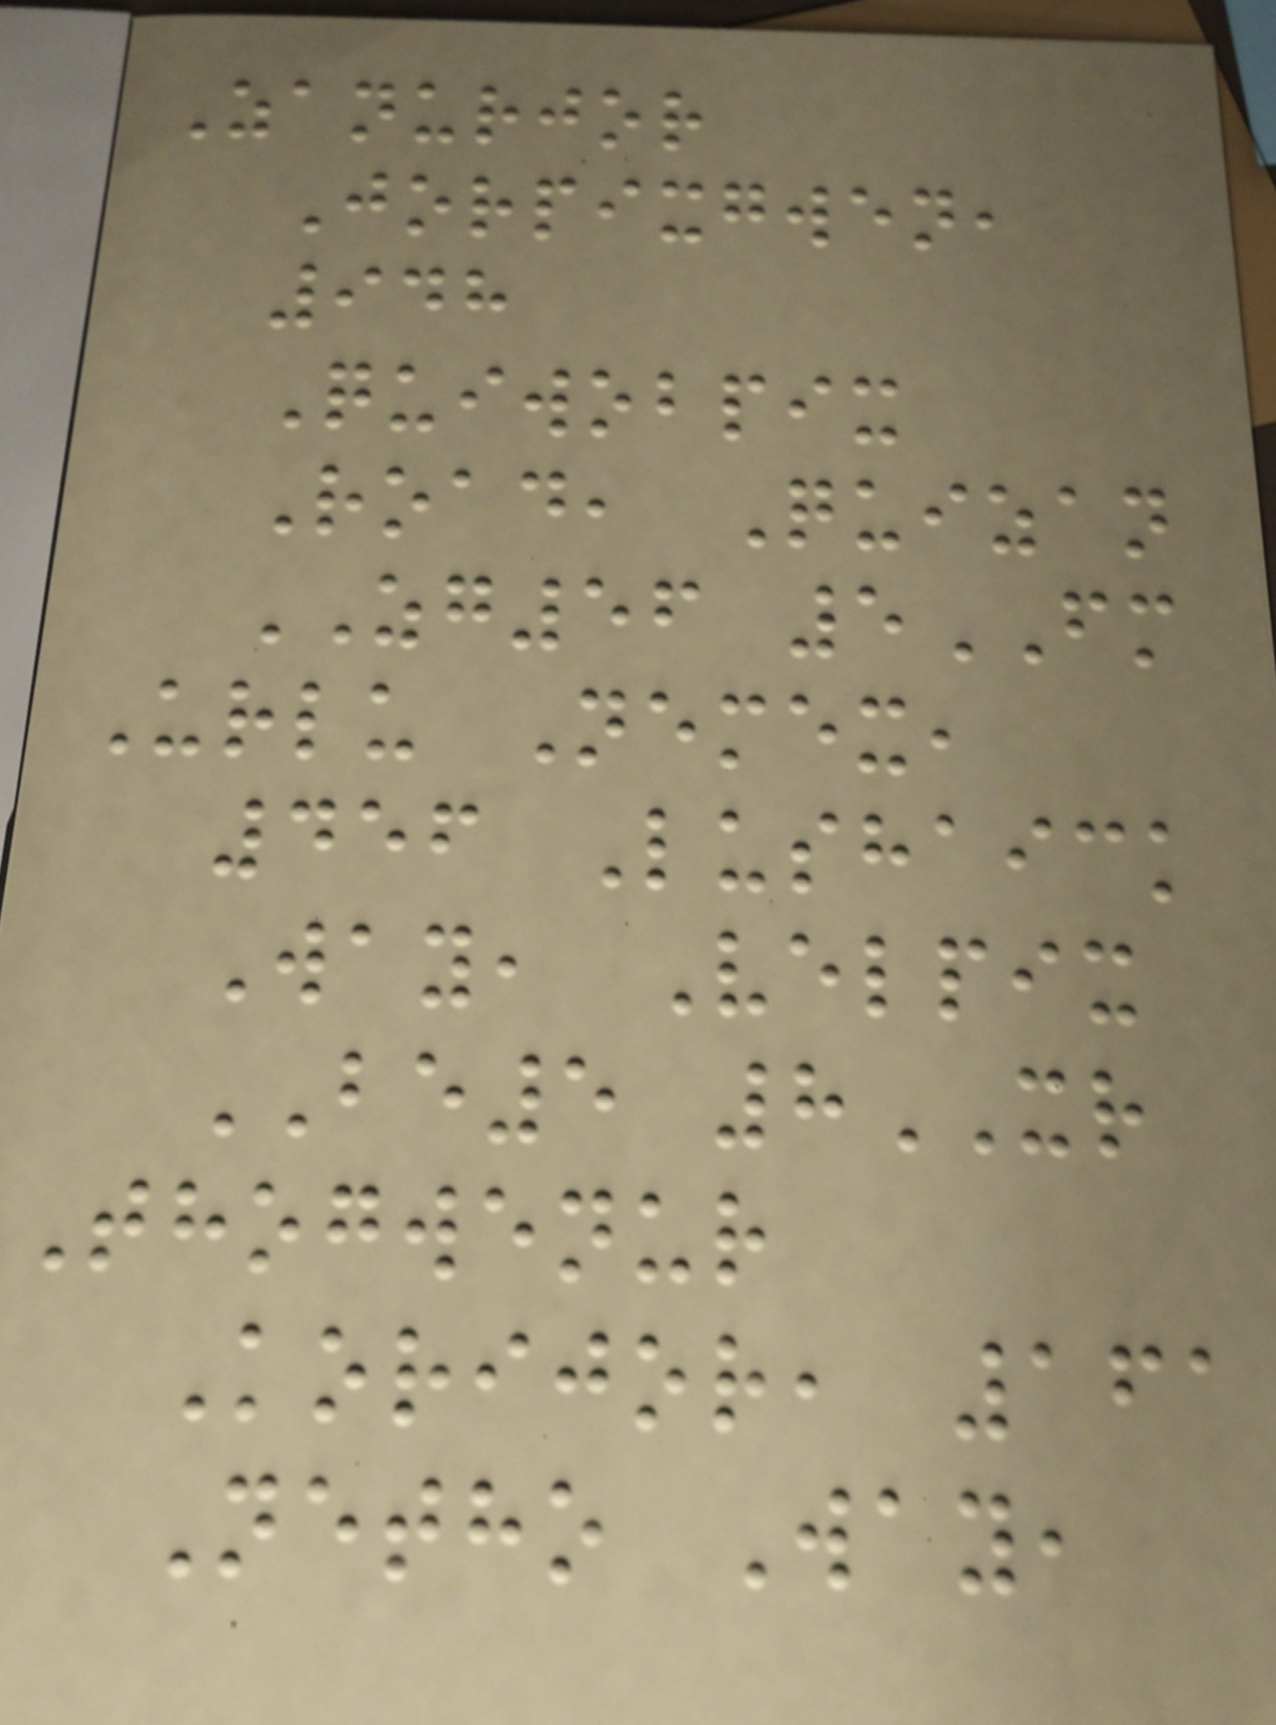Zanurjor
Jorpixgwen,
948
Quiwobpix
Road, Quizan
ZG56 5FM
Urlu Nemex,
456 Lushaick
Way, Velpix
BE5 8XR
Thogwenur
Korijor, 161
Netho Way,
